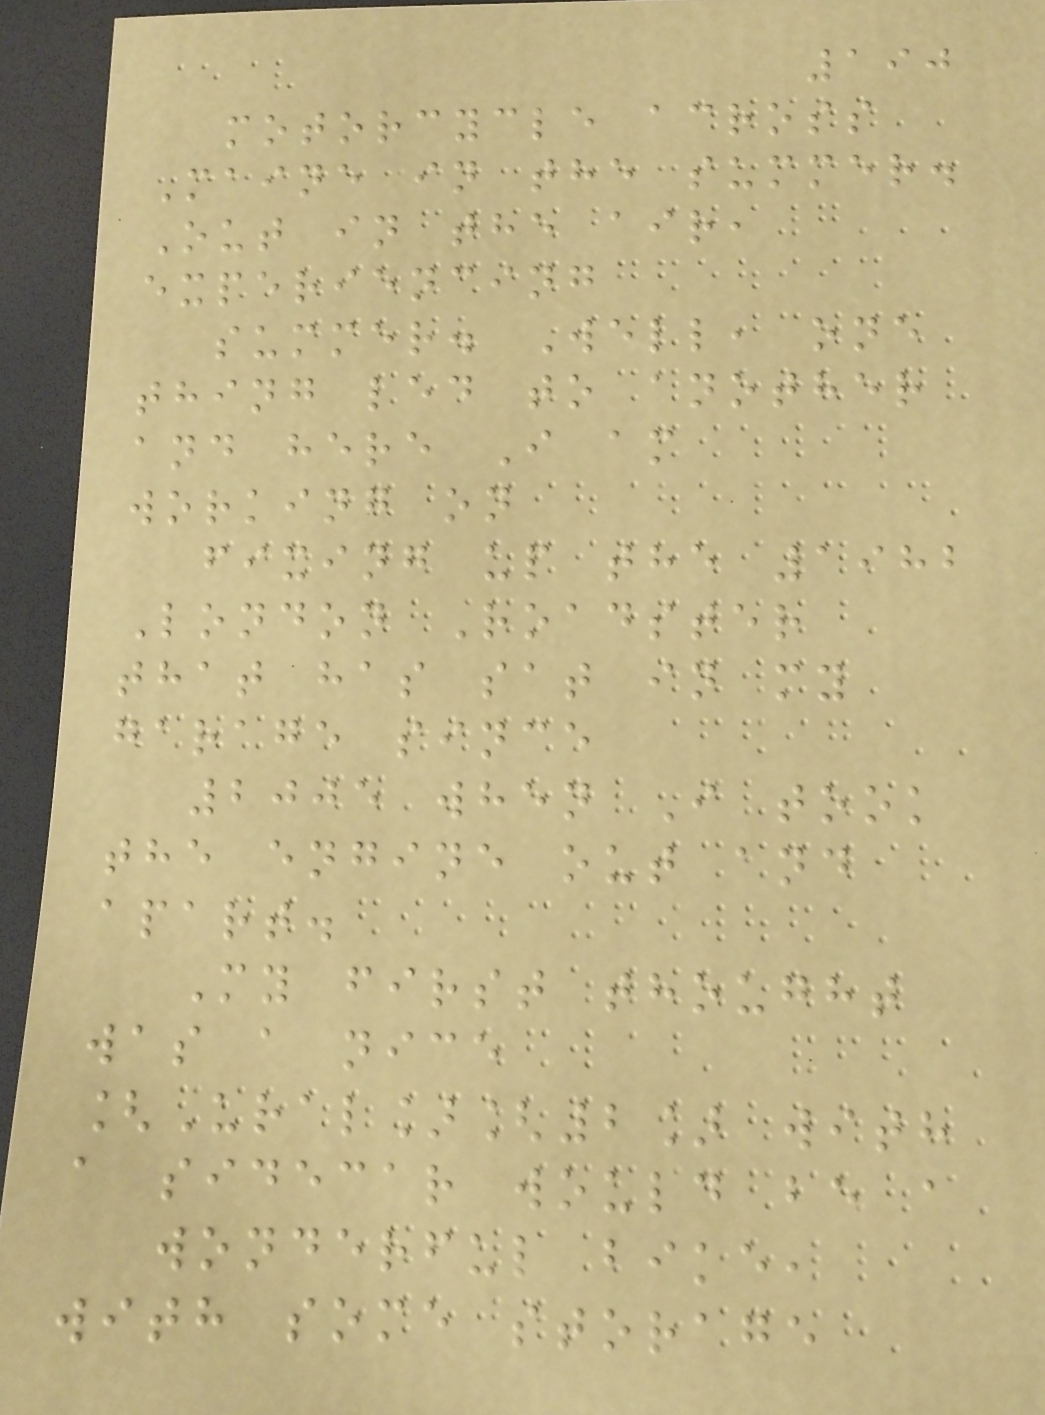190
motorcycle across
Maine in the summer.
Out in the air,
experiencing
summer. Well, one
thing led to another
and here I am
working on
fixing up the 1982
London Roadster
that has sat in my
garage since
2005 when I took
the engine out and
apart.
My first thought
was a nice
[Ural][2] with
a sidecar would be a
wonderful bike,
with some storage
